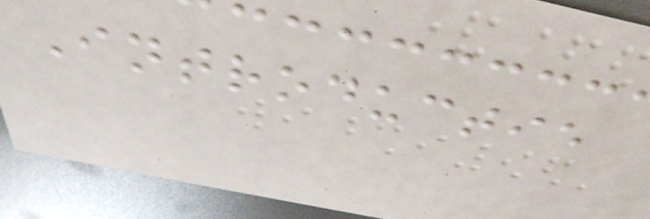Introductie
